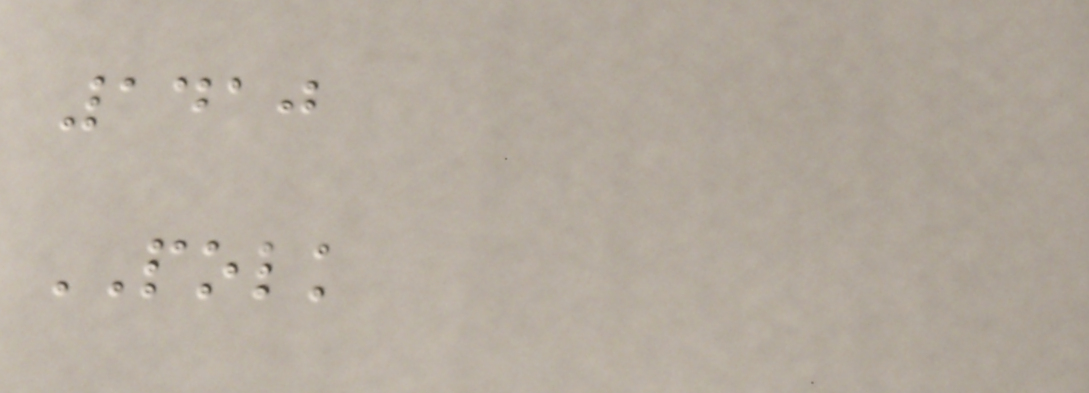1410
POLK
